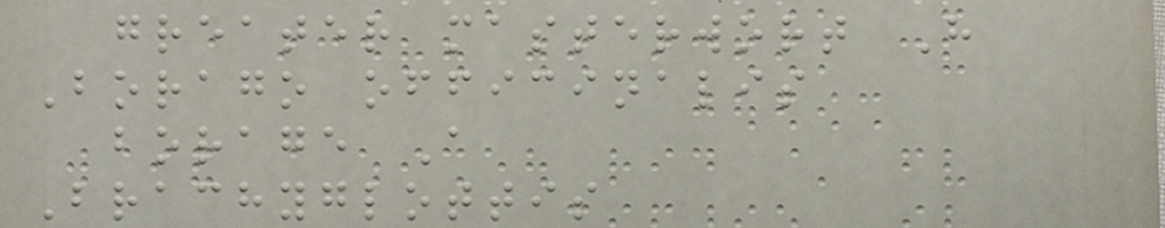greater masterwort H
Borago officinalis
borage A
Brachyglottis
